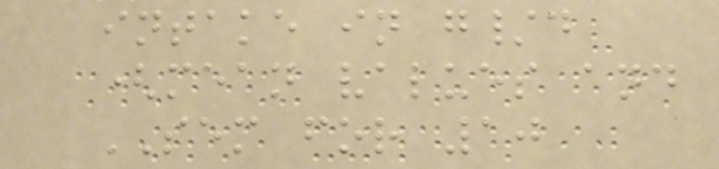intake in g/d
(mean values and
SEM for 10
